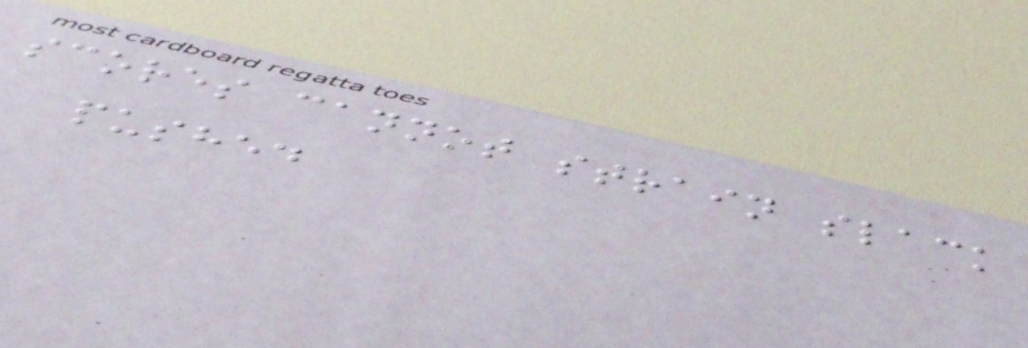scores cannot strain slack
pushed
